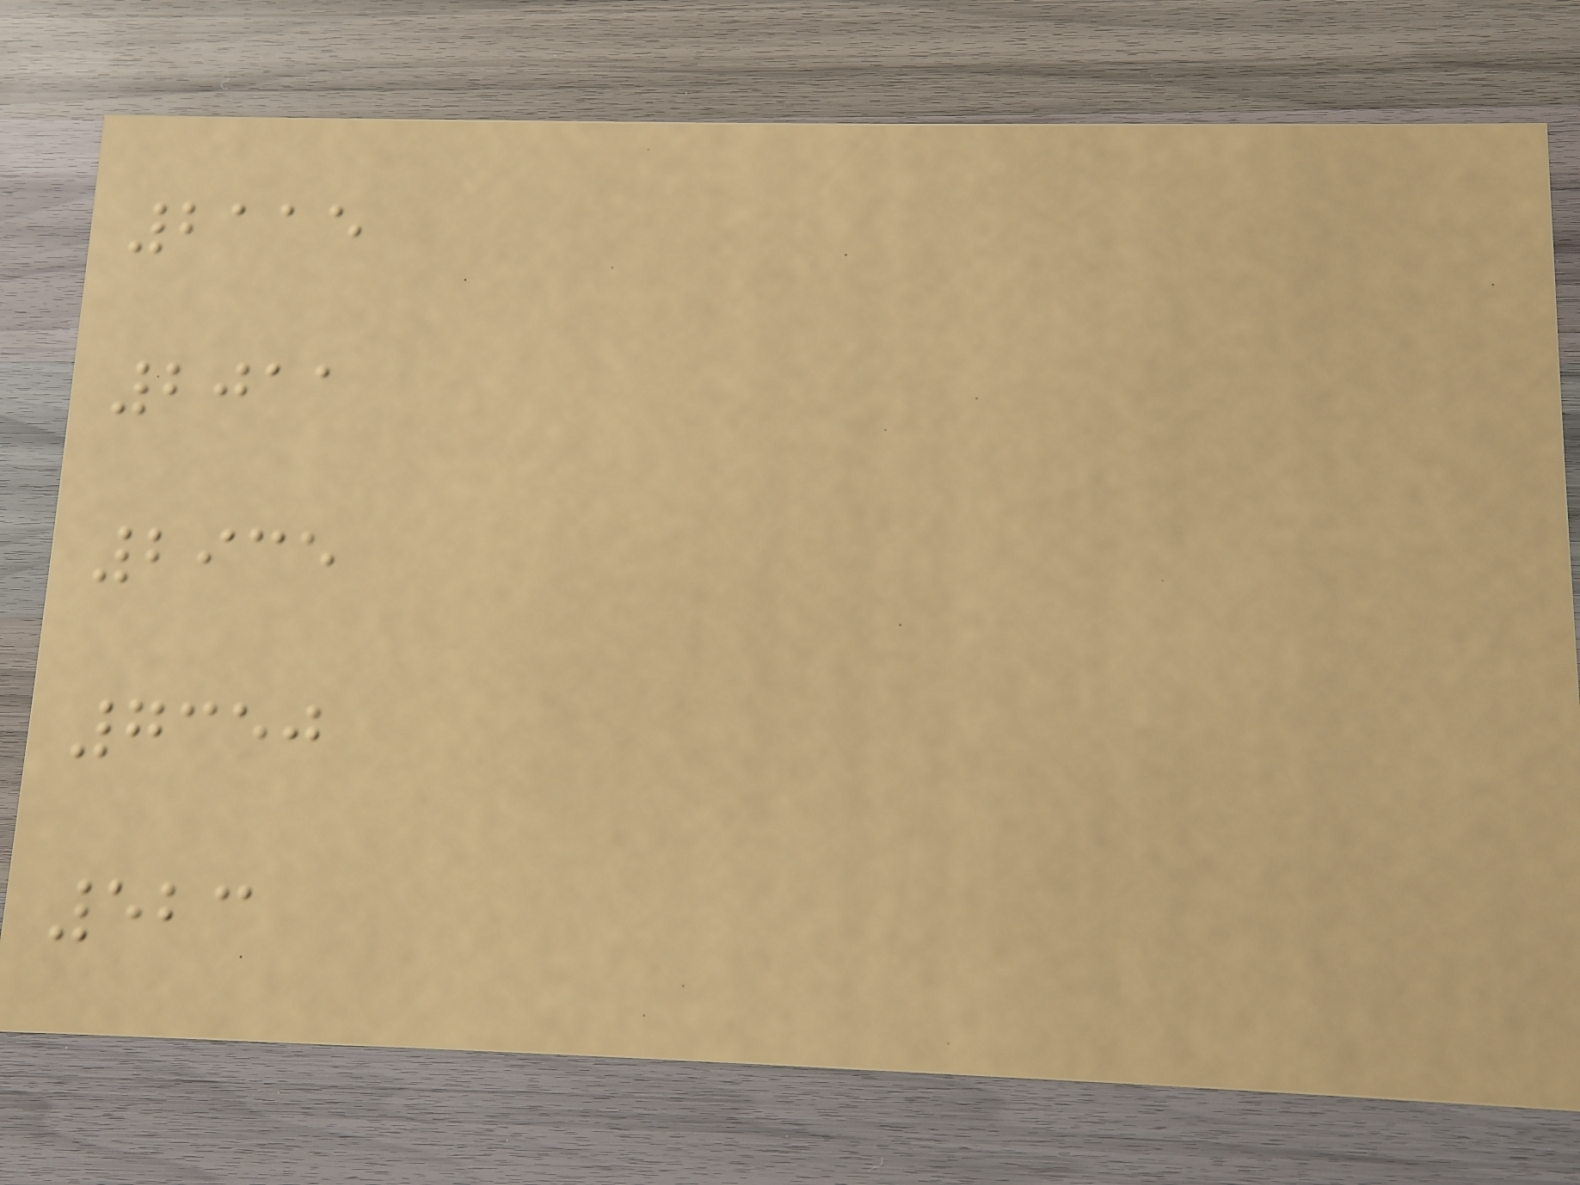2115
2011
2935
7350
523
